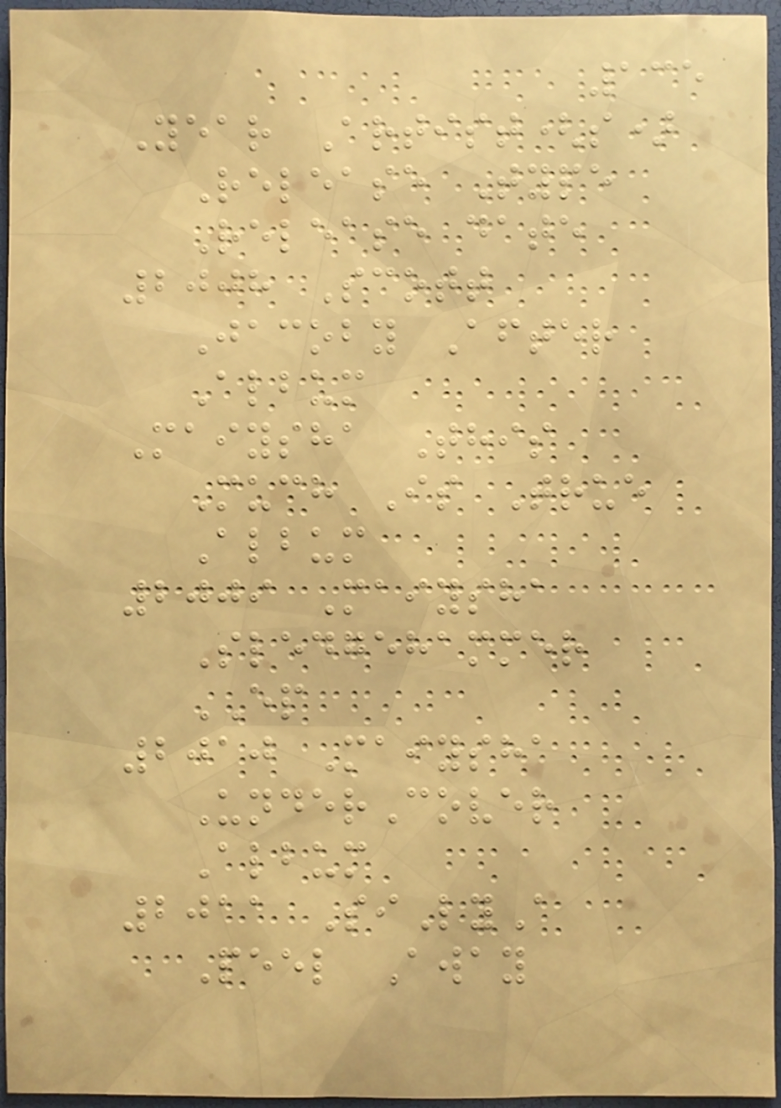135
Year Artist(s)
Release Type
Release date
2008 Scott
Jacoby After
Album
Maiysha This
Much Is True
Album
2009 Maiysha
Sledgehammer
EP
2010 Maiysha
UnderCover
Album
2011 SiLyA
Peel Away
